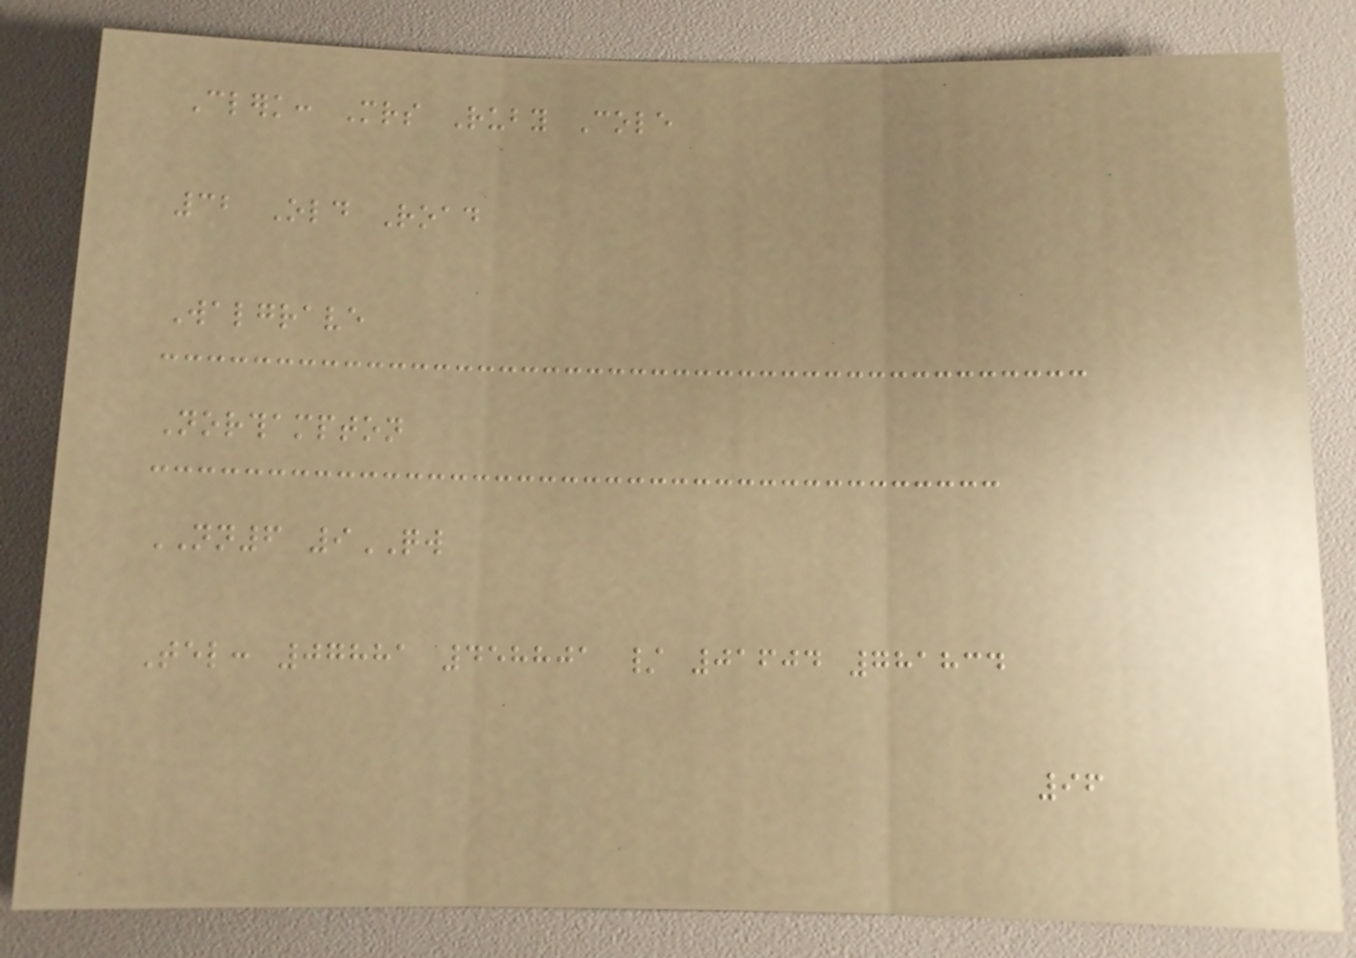Clerk: Mrs Ruby Cole
32 Old Road
Walgrave
Northampton
NN6 9QW
Tel: 07881 458801 / 01604 781834
96
